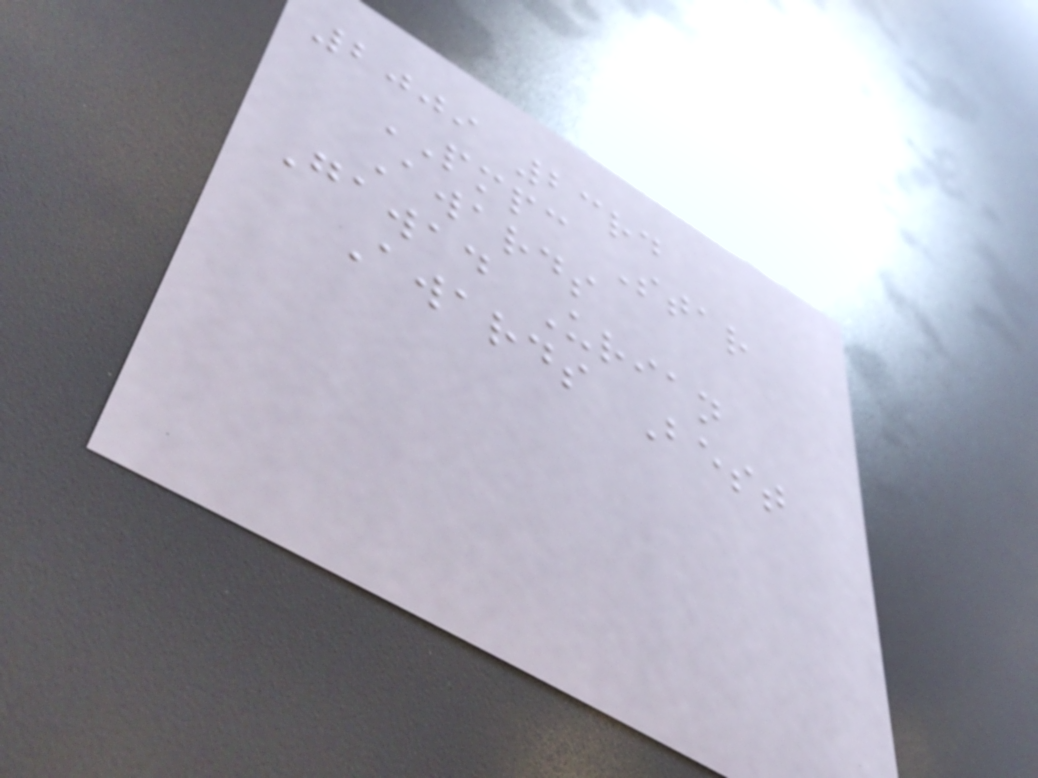2009 23rd
PMPC Star
Awards
Gawad Urian
Awards Best
